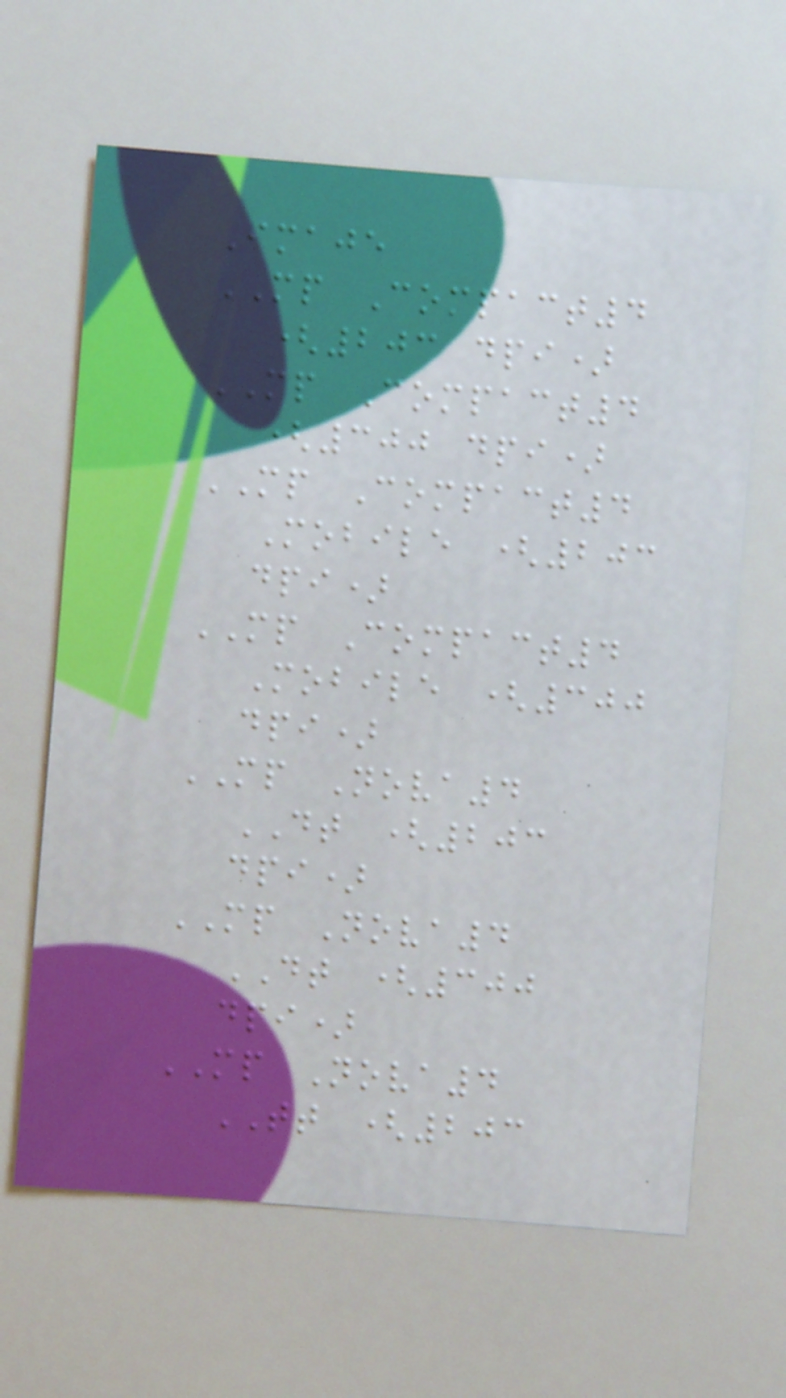Imaje
MP Compact4
(203 dpi)
MP Compact4
(300 dpi)
MP Compact4
Mobile (203
dpi)
MP Compact4
Mobile (300
dpi)
MP Nova4
DT (203
dpi)
MP Nova4
DT (300
dpi)
MP Nova4
TT (203
